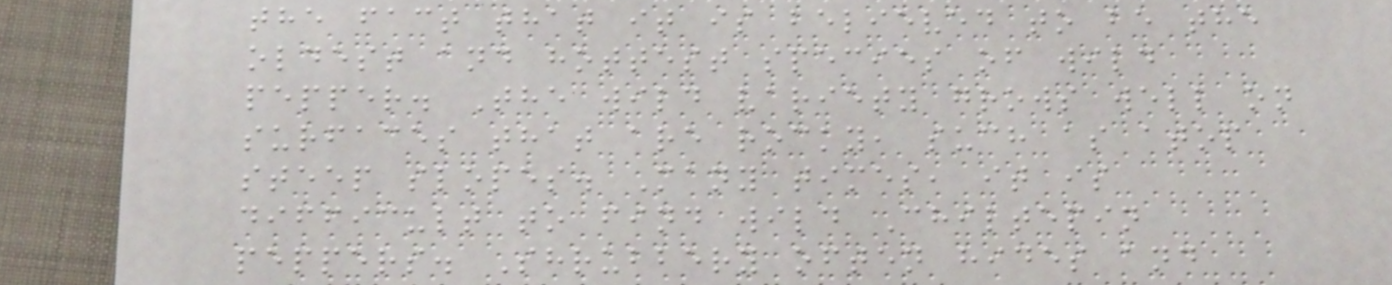the fact that it is believed to be the
oldest and hottest species of wild
pepper. The wild variety grows well on
surfaces that are rocky, such as atop
steep slopes. Many times, it is
difficult to find wild Chiltepin
peppers. Shrubbery often hides and
